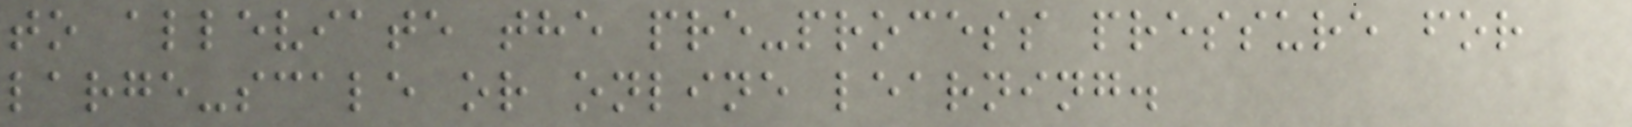to alleviate the pre-process pressure for
large-scale or online learning.
